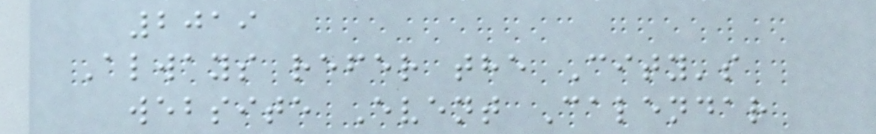2019
Always refer the City's
website Event Calendar
